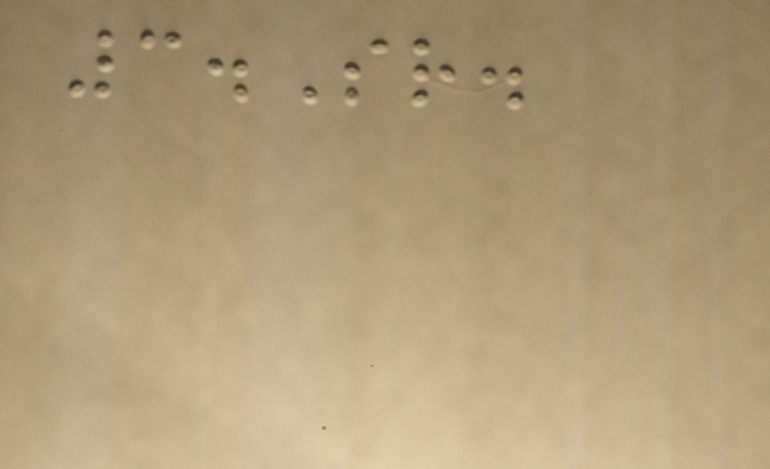3.Sr.
